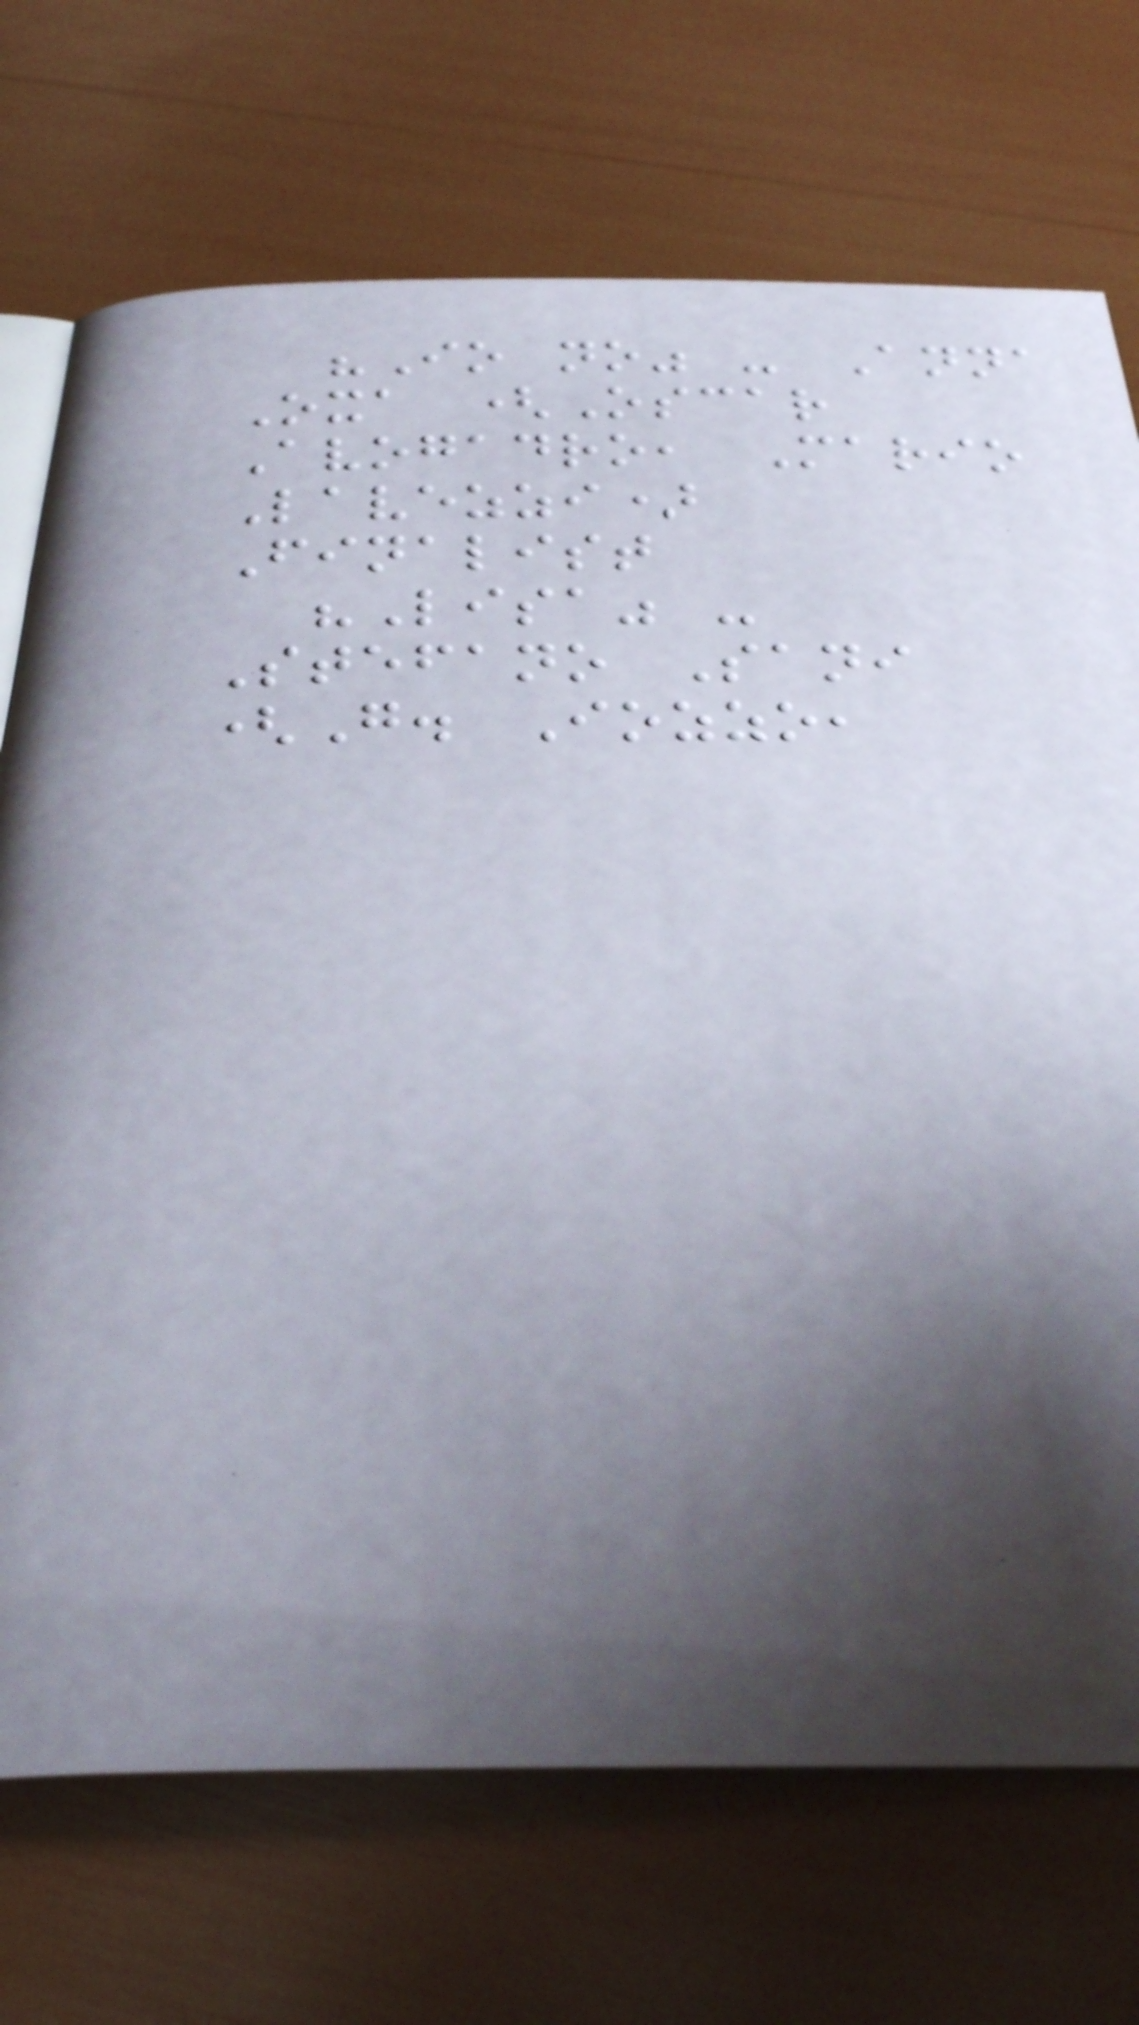"Io no" - Anna
Oxa (Oscar
Avogadro, Mario
Lavezzi)
Finalist
"Lisa" -
Stefano Sani
(G. Iozzo,
